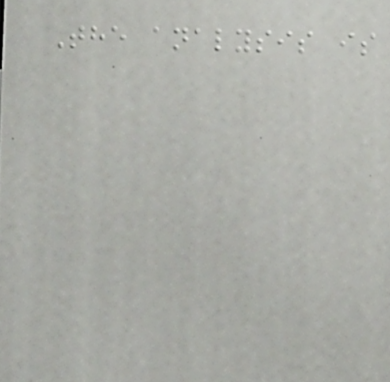The analysis is
